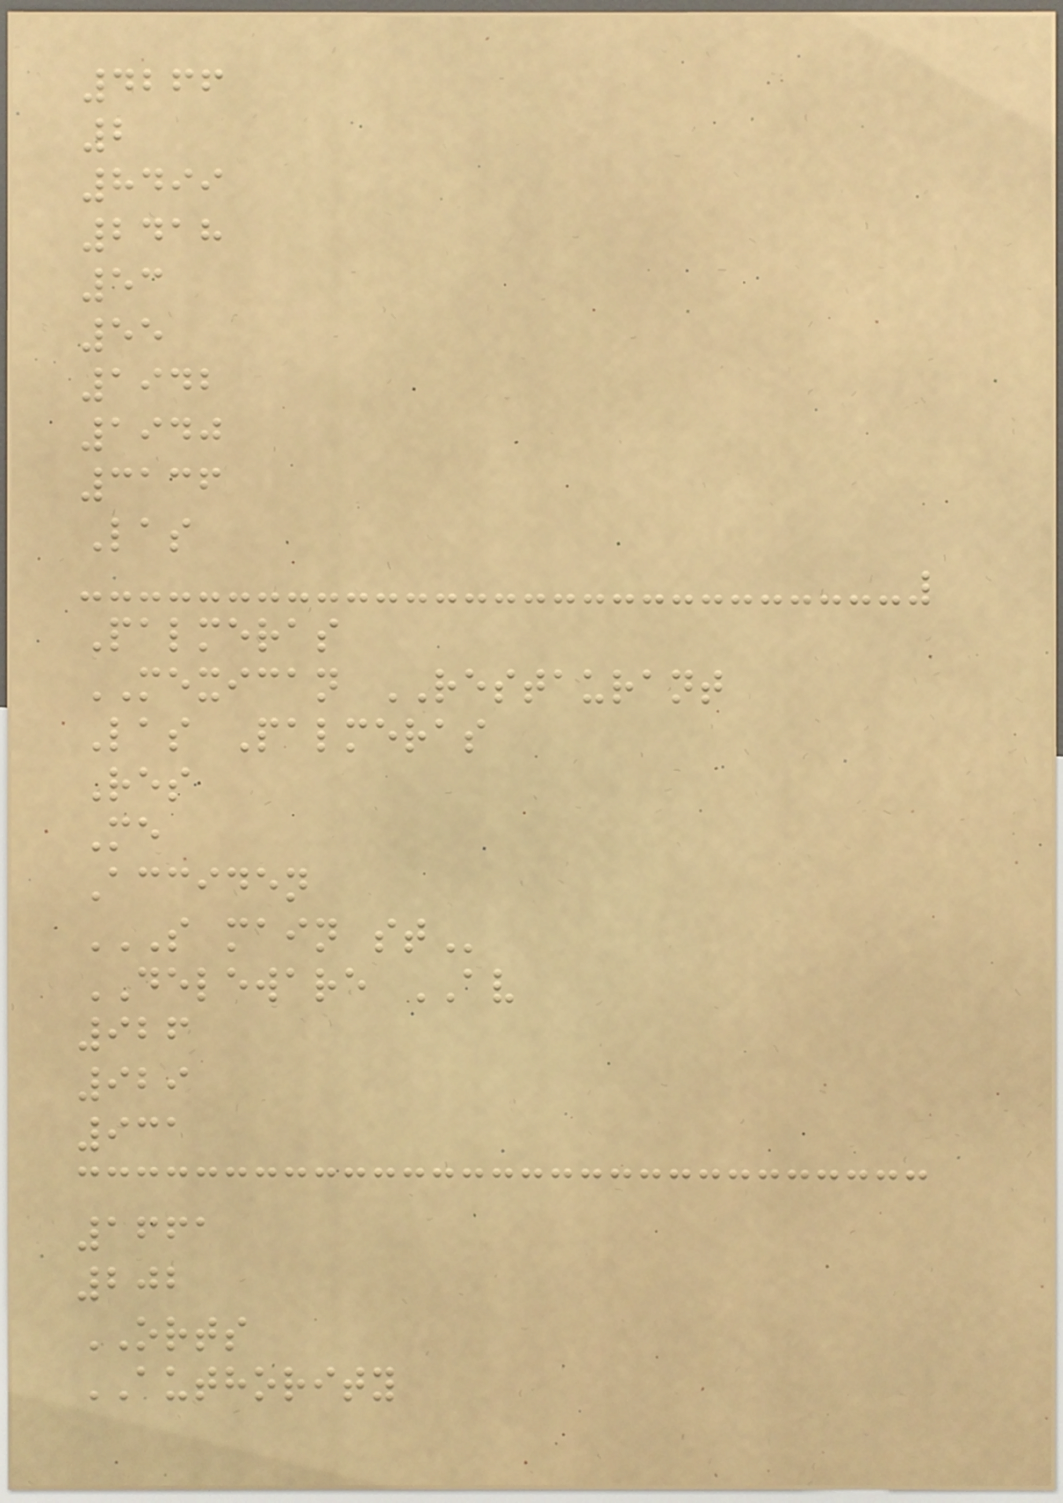4266
2
8499
2418
53
55
1942
1940
3136
Las
Palmeras
MEXICAN RESTAURANT
Las Palmeras
Res
Me
Acciden
S MAIN ST
DELEWARE AV
926
929
931
1661
202
ORTS
AUTHORITY
